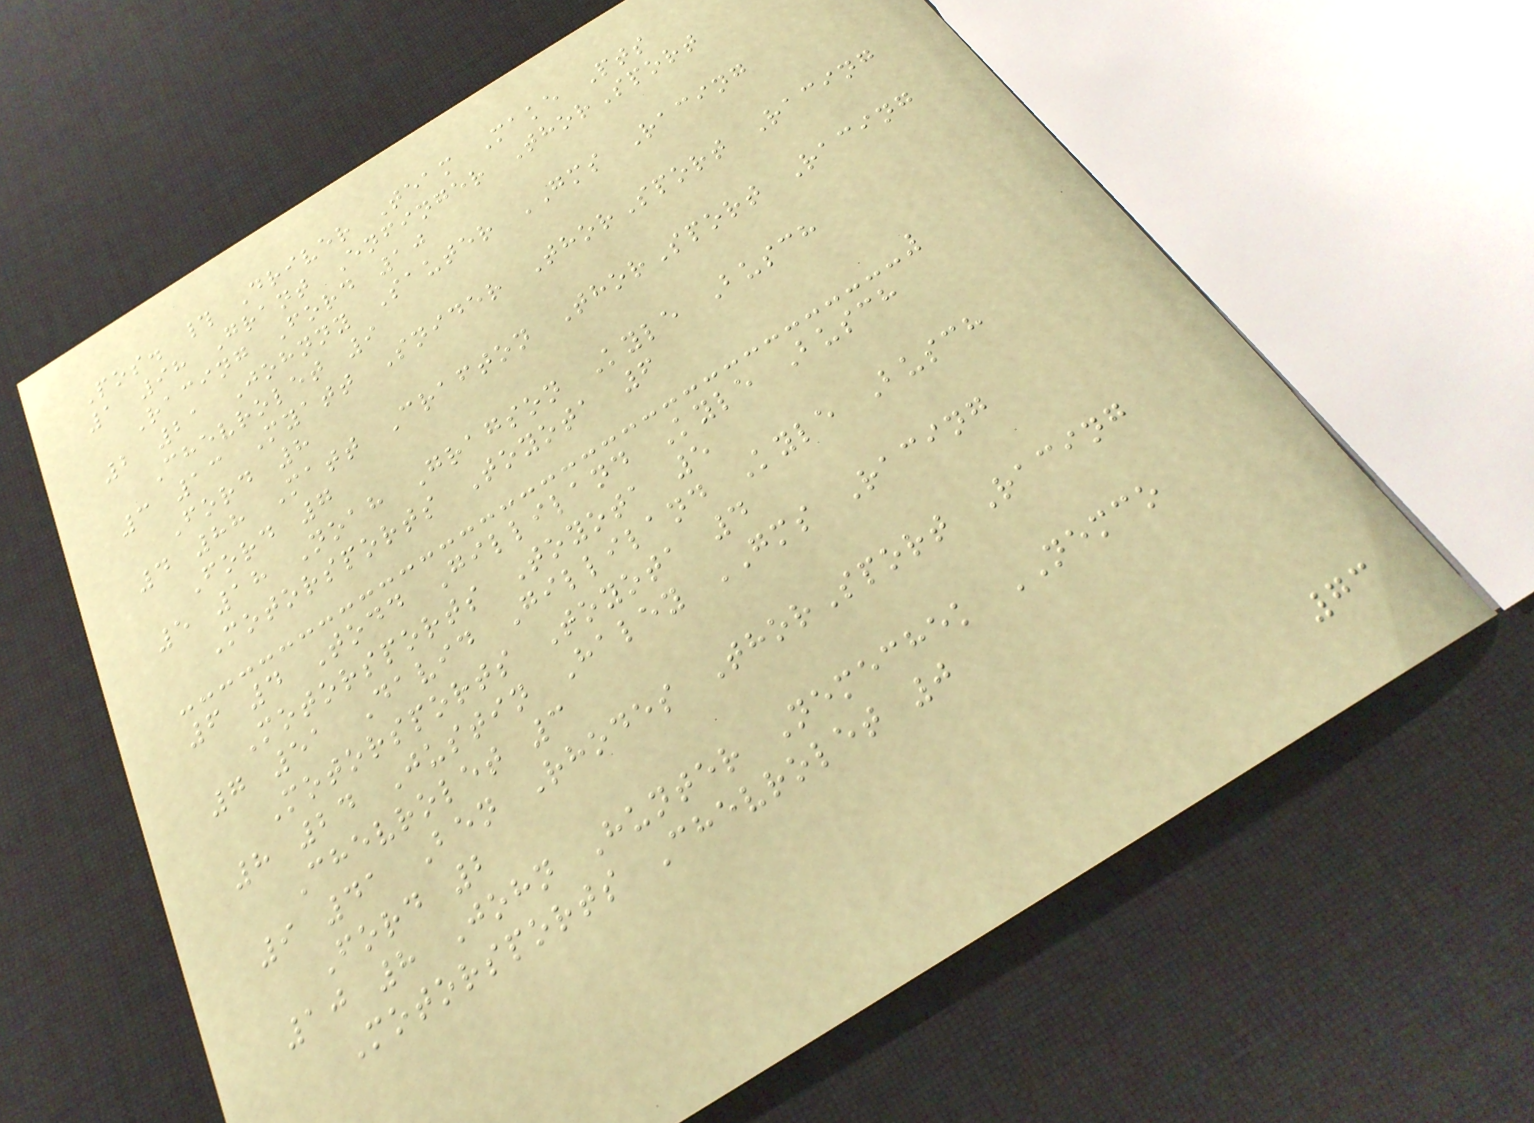Pos. # Driver Team Make Pts
1 98 Grant Enfinger ThorSport
Racing Ford 10
2 21 Johnny Sauter GMS Racing
Chevrolet 9
3 13 Myatt Snider ThorSport Racing
Ford 8
4 88 Matt Crafton ThorSport Racing
Ford 7
5 18 Noah Gragson Kyle Busch
Motorsports Toyota 6
6 4 Todd Gilliland Kyle Busch
Motorsports Toyota 5
7 51 David Gilliland Kyle Busch
Motorsports Toyota 4
8 24 Justin Haley GMS Racing
Chevrolet 3
9 41 Ben Rhodes ThorSport Racing
Ford 2
10 8 John Hunter Nemechek NEMCO
Motorsports Chevrolet 0
73
